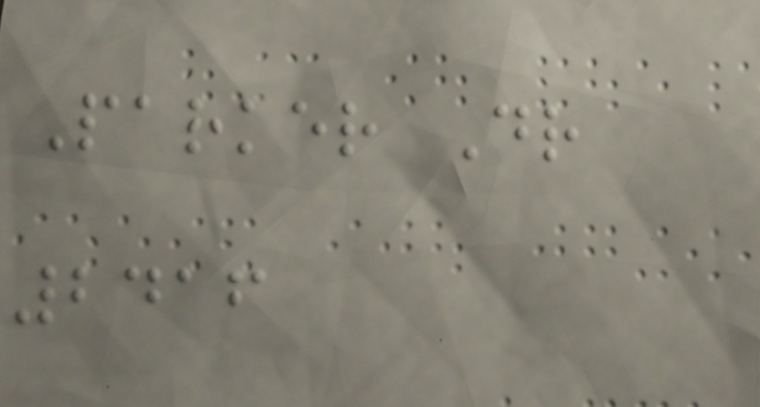Parker Dr
2416
